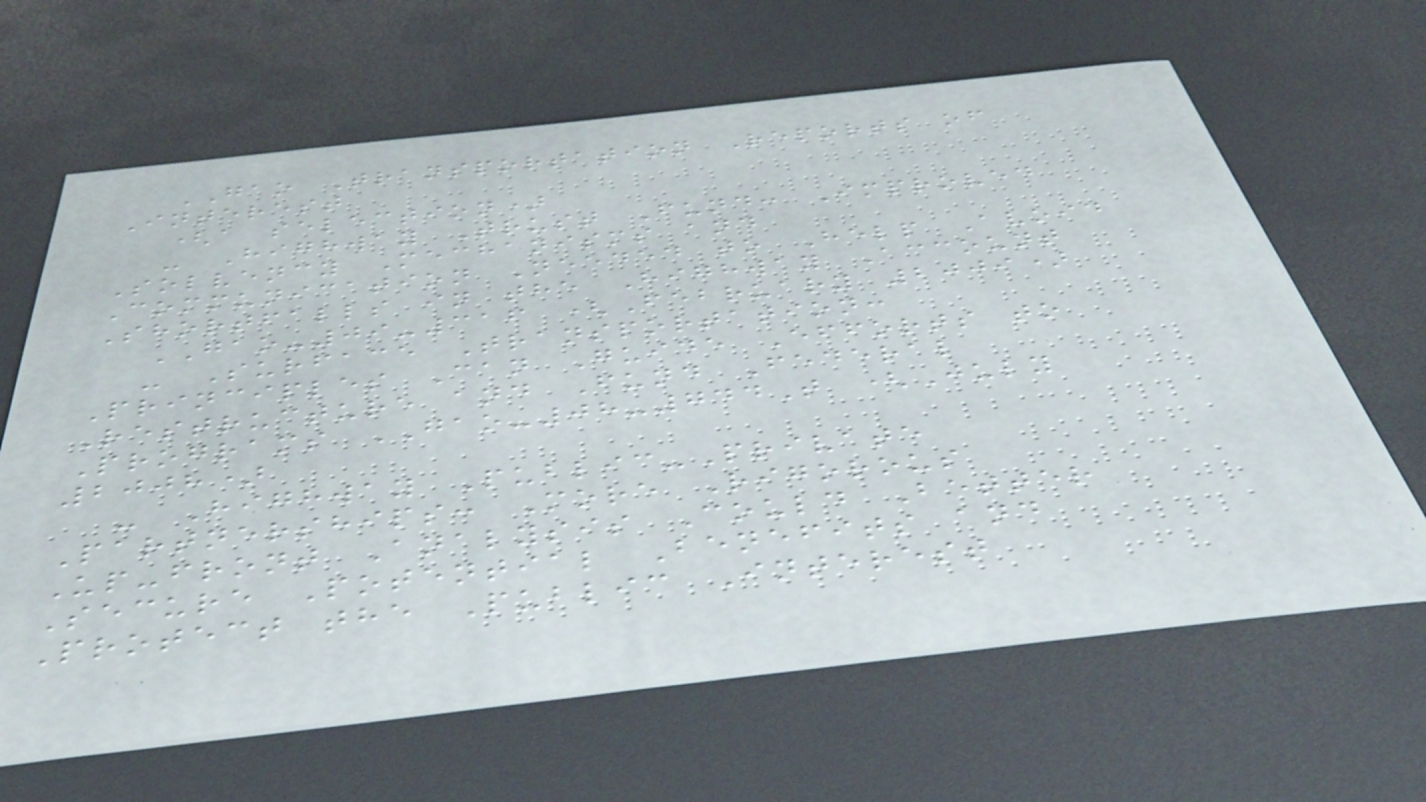GAO Transportation Reports of
Interest
(a selection)
- Highway Trust Fund: Improved
Solvency Mechanisms and
Communication Needed to Help Avoid
Shortfalls in the Highway Account
GAO-09-316 (February 2009)
- Surface Transportation:
Principles Can Guide Efforts to
Restructure and Fund Federal
Programs GAO-08-744T (July
2008)
- Highway Public-Private
Partnerships: More Rigorous
Up-front Analysis Could Better
Secure Potential Benefits and
Protect the Public Interest
